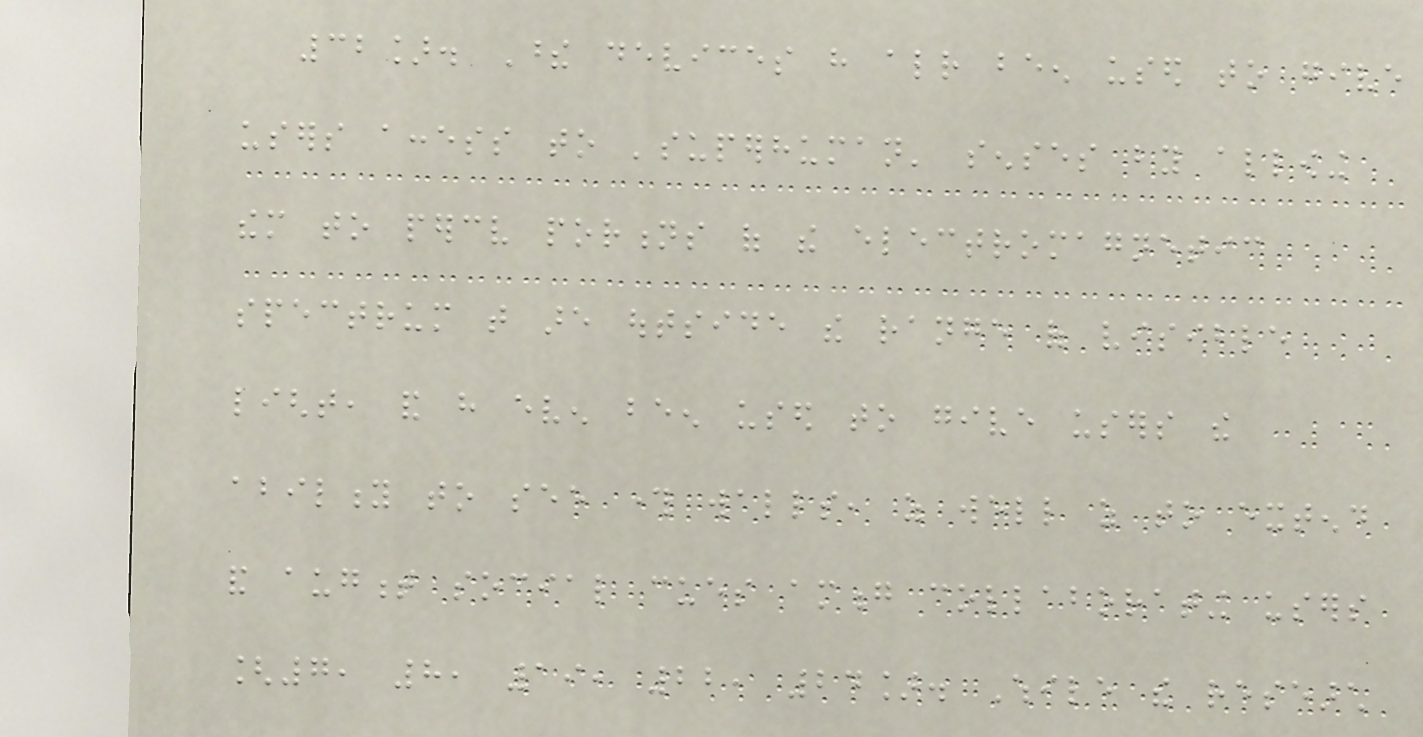32]. These devices have already been used to give
users access to 'superhuman' senses by allowing
them to perceive portions of the electromagnetic
spectrum that are outside the range of visible
light, and have even been used to give users the
ability to see through walls, as well as to extend
and augment social cues among collaborating users
[7, 8, 19, 22, 24]. While the research
